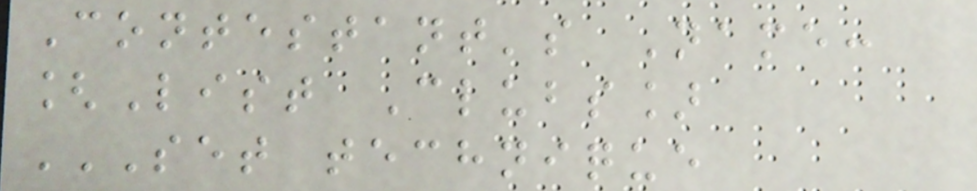Contestant's Name:
[List Clubs]
SET TECHNIQUE
